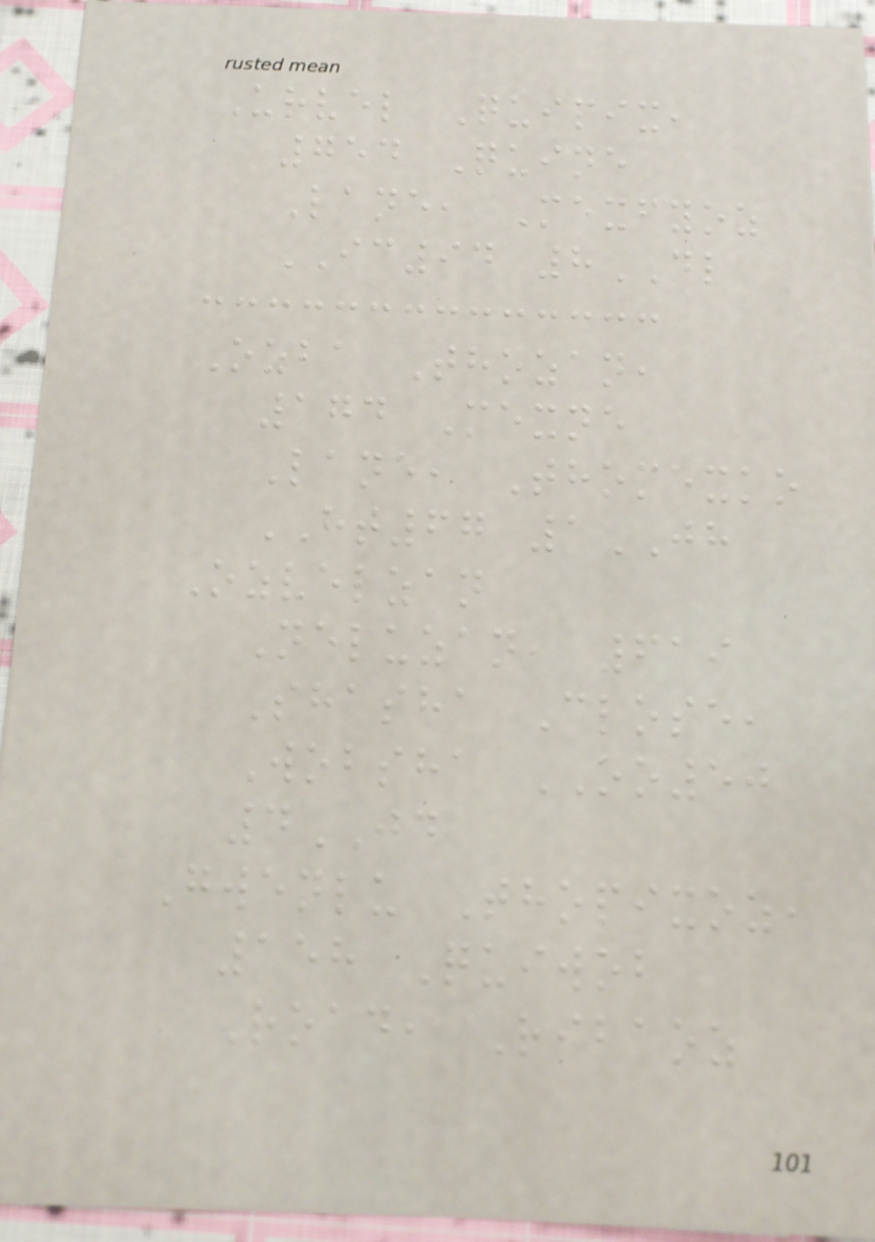Urvel Quipix,
754 Quine
Lane, Mexfyoz
IC94 8DL
Ozba Thozan,
174 Mexne
Lane, Thomexko
HT67 1JH
Ozvelzan
Neluzan, 619
Shasha Close,
Wobsha OO50
4JD
Gwenlu Thopixoz,
158 Quiwob
Road, Ribaoz
